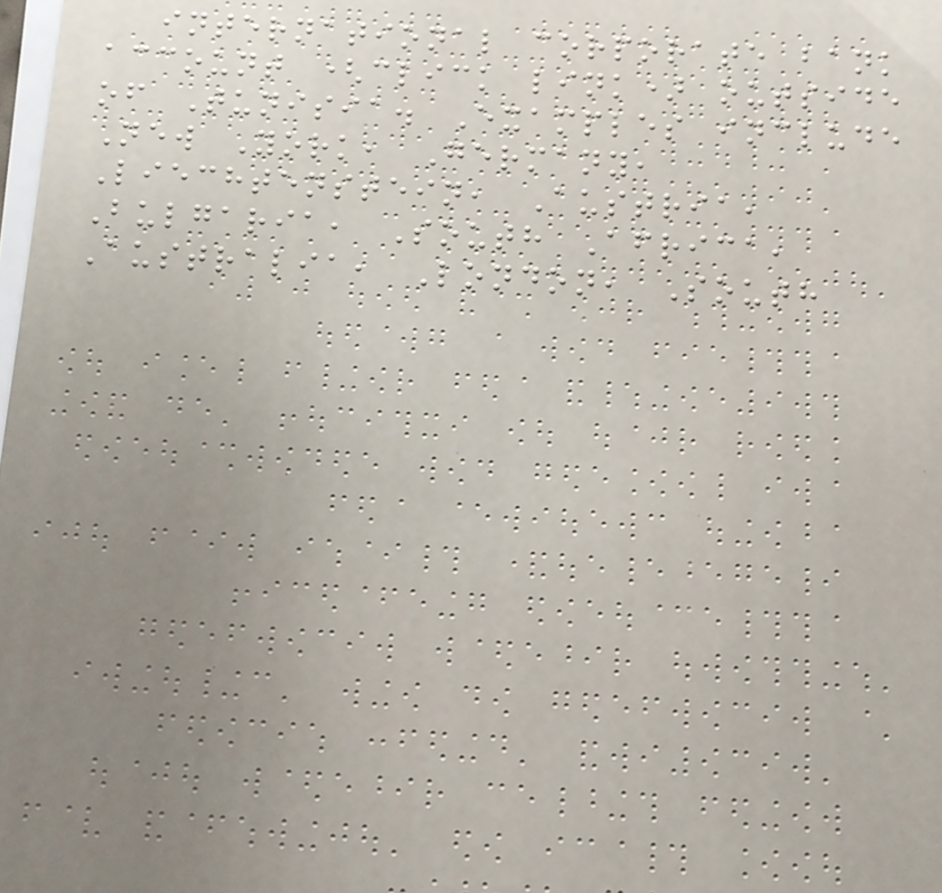international corporate bank
account (click link) outside
of Tunisia. Examples include
New York, Germany,
Liechtenstein, Austria,
Bulgaria, South Africa,
Australia, London, South
